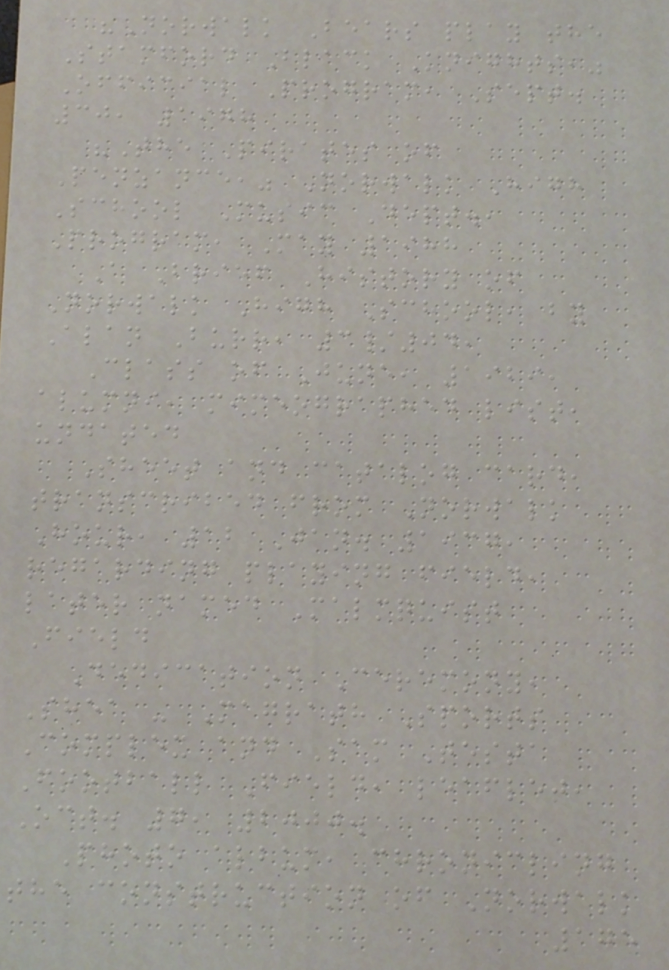"Norwalk Bears play the
Stamford Black Knights,"
Official Program, Sept.
30, 1978
"The Pirates of
Penzance," Norwalk High
School Music Dept.,
Program, May 1988
A Brief History of
Norwalk High School, by
Alan Burr, 3/04,
Class of June, 1929,
alumni, mimeographed list,
undated
Sheet and catalog card,
transcribed from Norwalk
Hour, 12 Jan. 1937,
regarding playing field,
later named Malmquist
Field
Dedication Ceremony,
Shea - Magrath Sports
Complex and Sam Testa
Football Field, leaflet,
Oct. 7, 2000.
Photo album, chronicling
the construction of Norwalk
175
